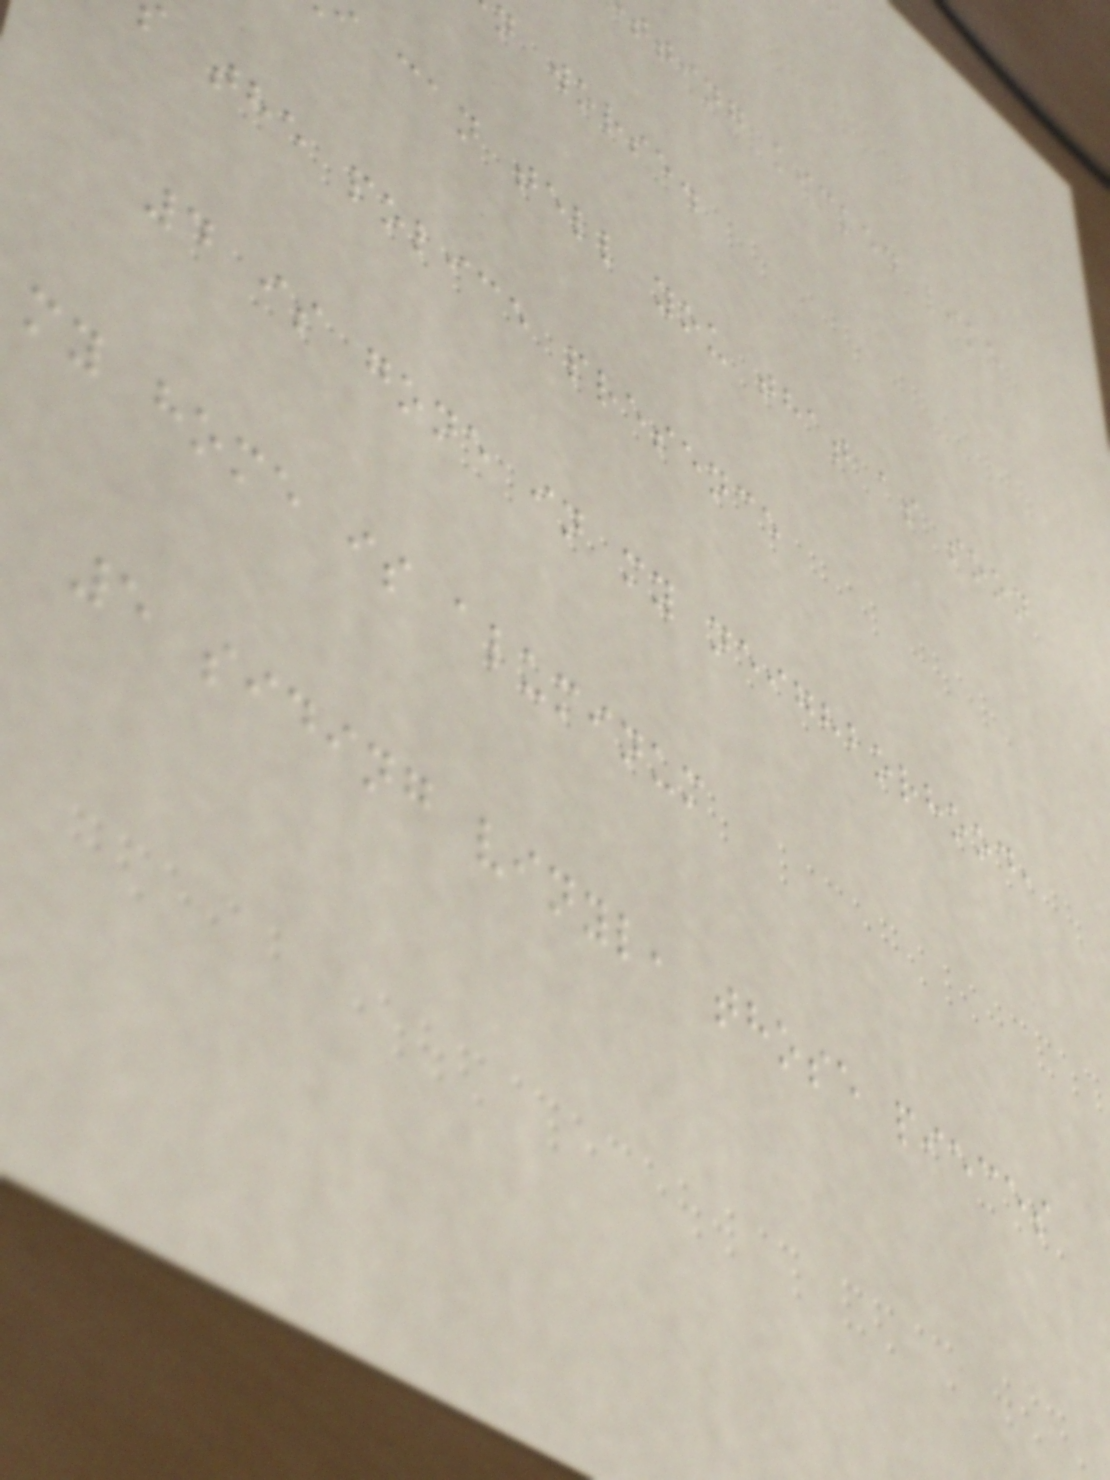tting kicked like
n worse.
can tell you that as soon
the police presence
4 is gone in my neighborhood,
my home is aluminum
5 siding vinyl, those pieces
